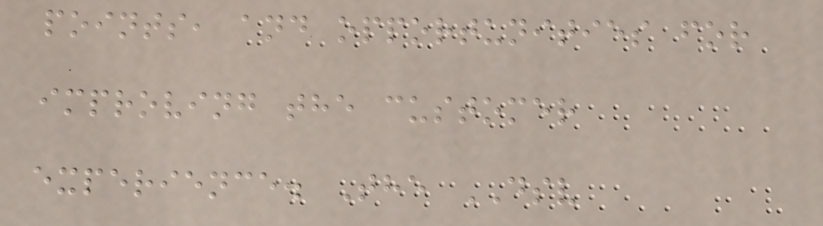points, and opportunities for
improving the customer
experience. The DSV
